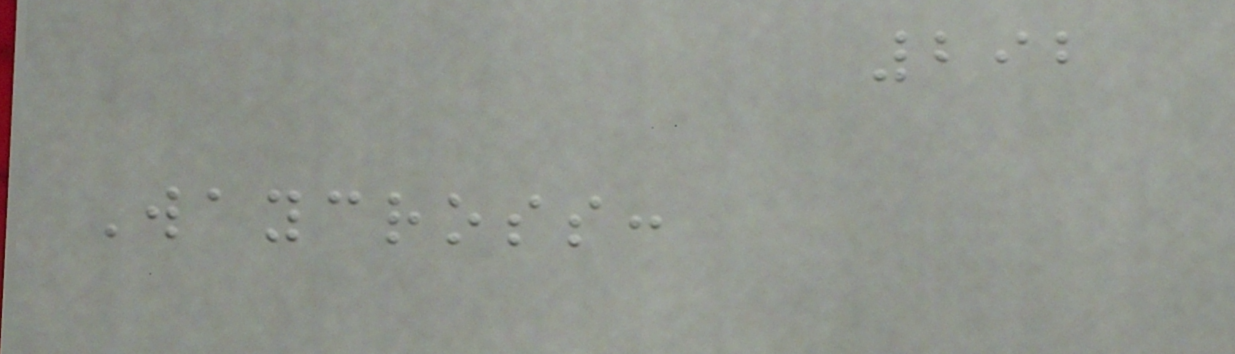292
Waycross:
